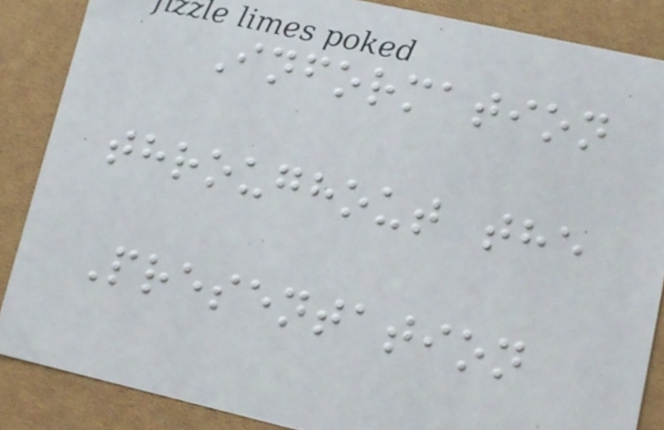Information
throughout the
Presentation
